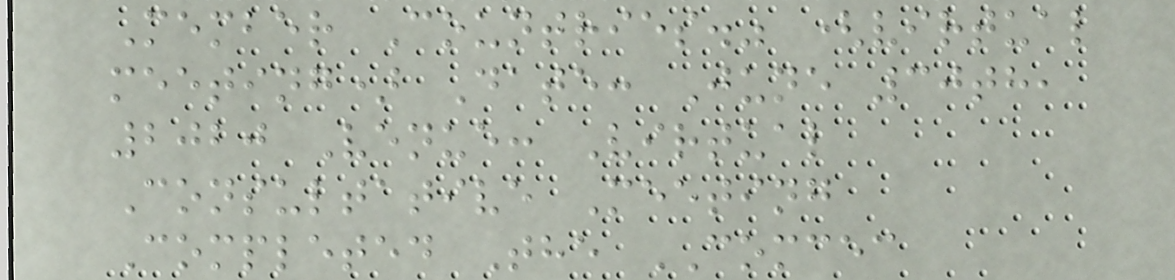Member Countries." (virtual
meeting) Date: June 30th,
2020 Venue: Virtual
Consultative Meeting
Completed The COMCEC
